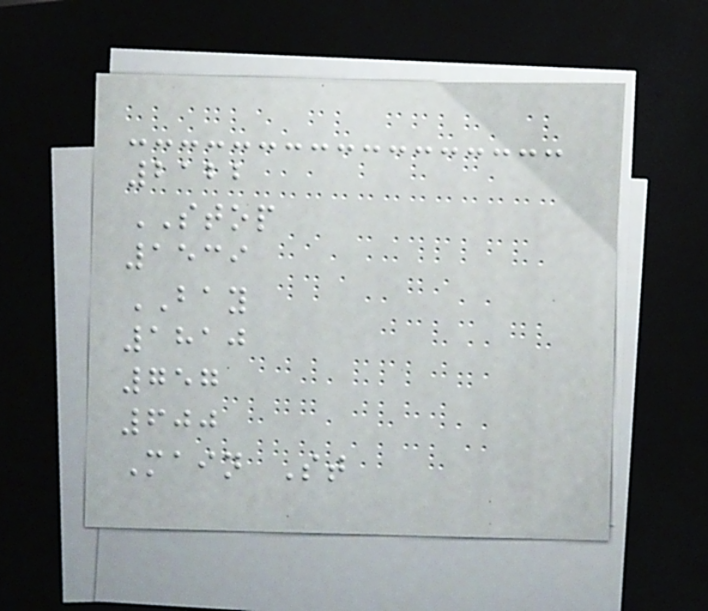2122
STOP
1539
BAY
1810
757
600
Main St
